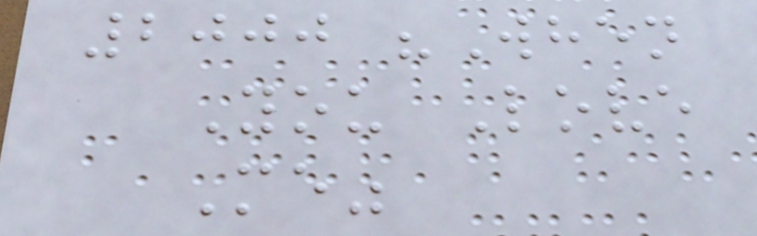2000 "When
You Love
Me"
